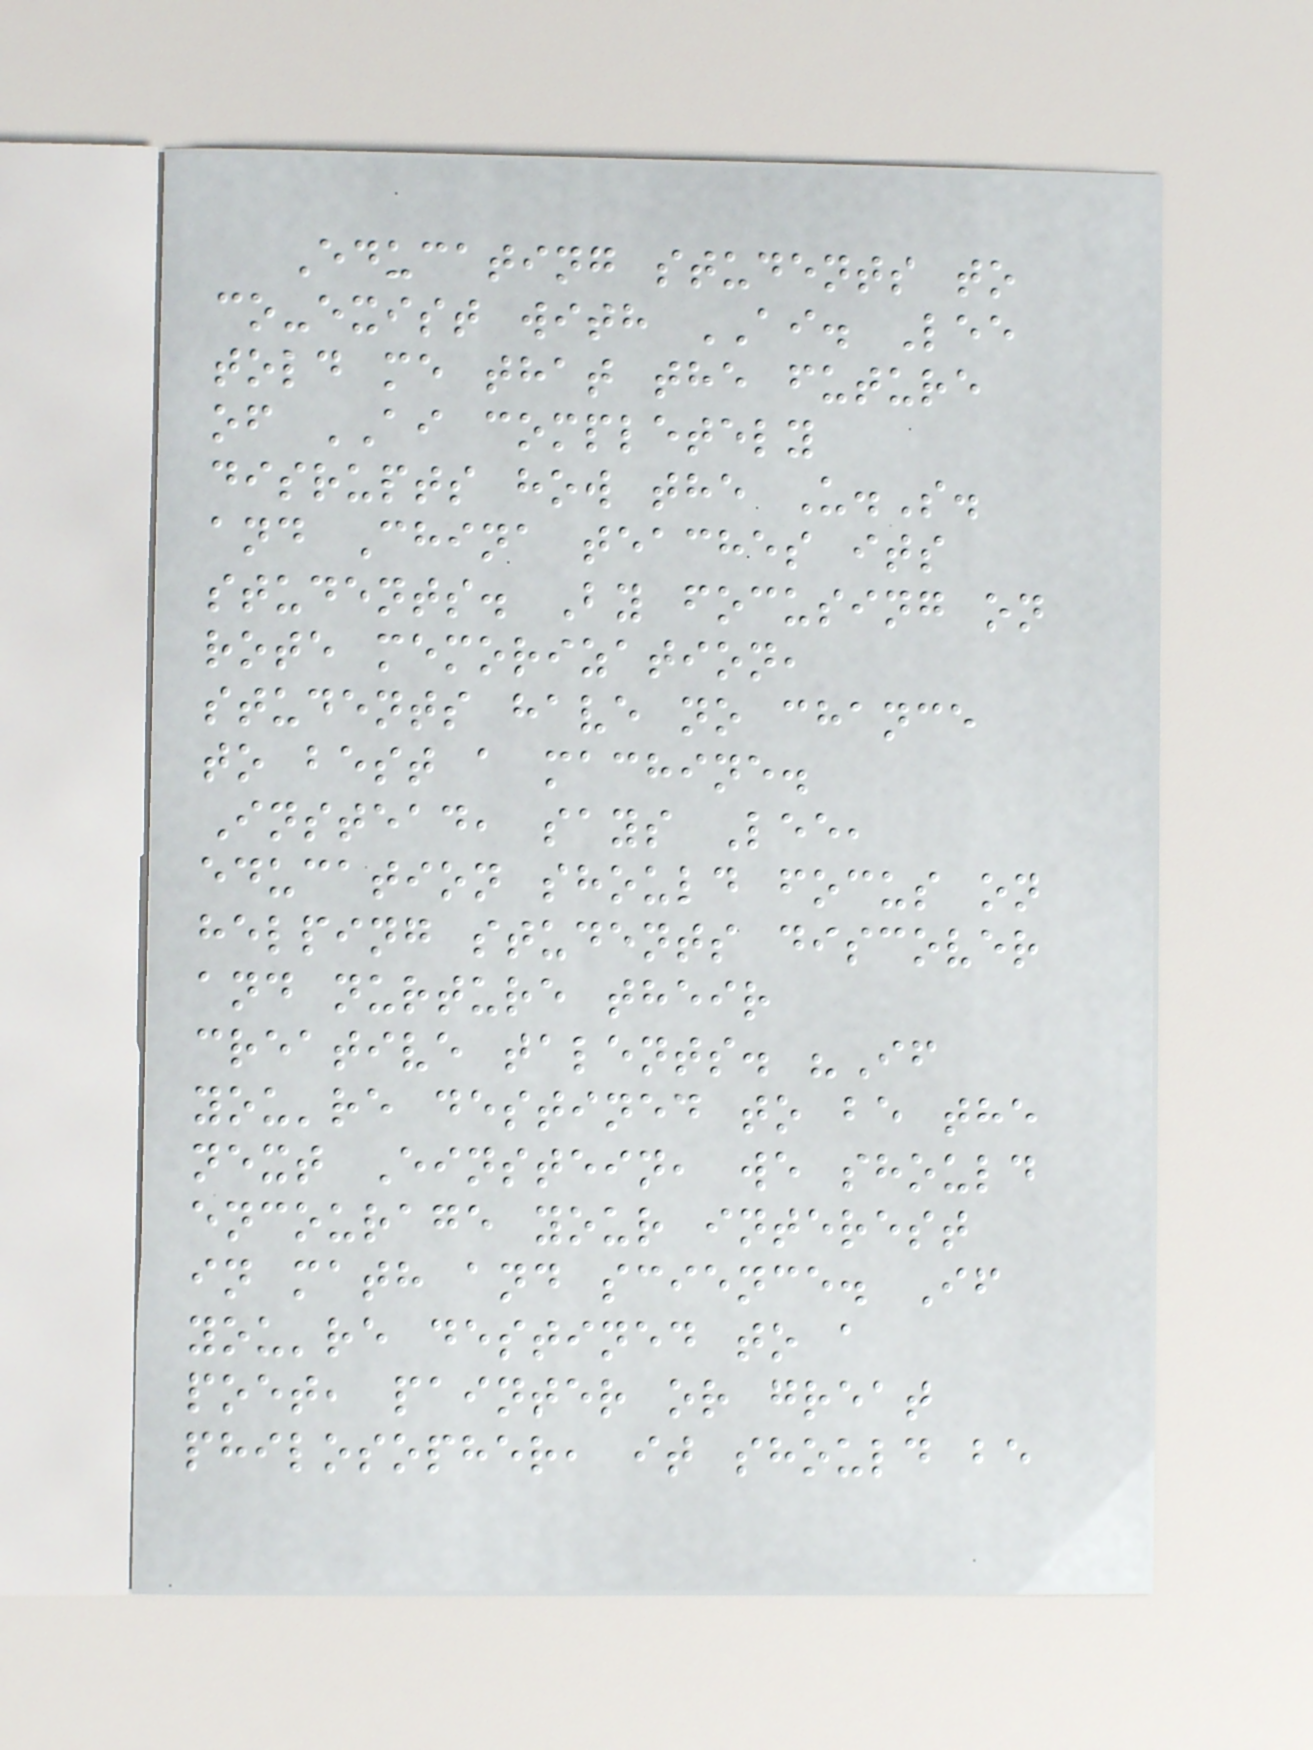Educating students to
co-exist with AI. Lee
told me that the future
of AI completely
disrupts how the U.S.
and China teaches its
students. By focusing on
rote memorization,
students have no chance
to best a machine.
Instead, says Lee,
education should focus on
helping students discover
and nurture their
creative talents. "If
you're destined to be the
next Einstein, we should
encourage your interest
in math and science. If
you're destined to a
poet, painter or great
philosopher, it should be
